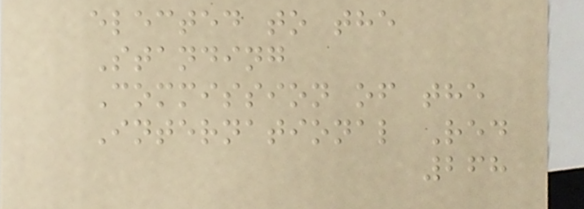elected to the
Standing
Commission of the
International Red
268
